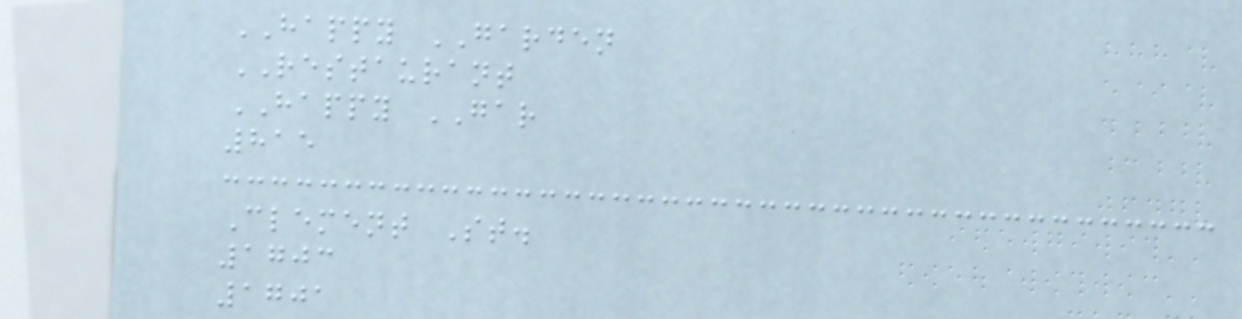HAPPY GARDEN
RESTAURANT
HAPPY GAR
815
Clement St.
1703
1701
